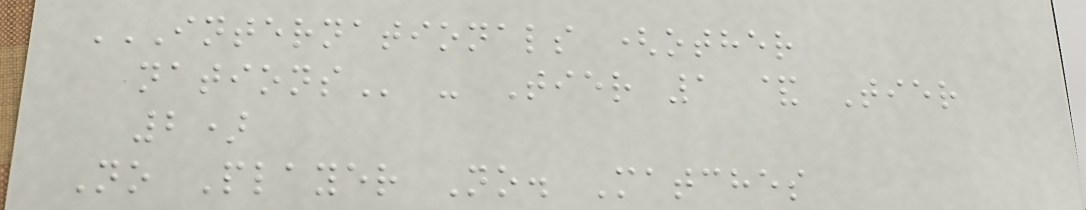INTERNATIONALS (OTHER
NATIONS - Tier 1 & Tier
2)
No Player No. Matches
